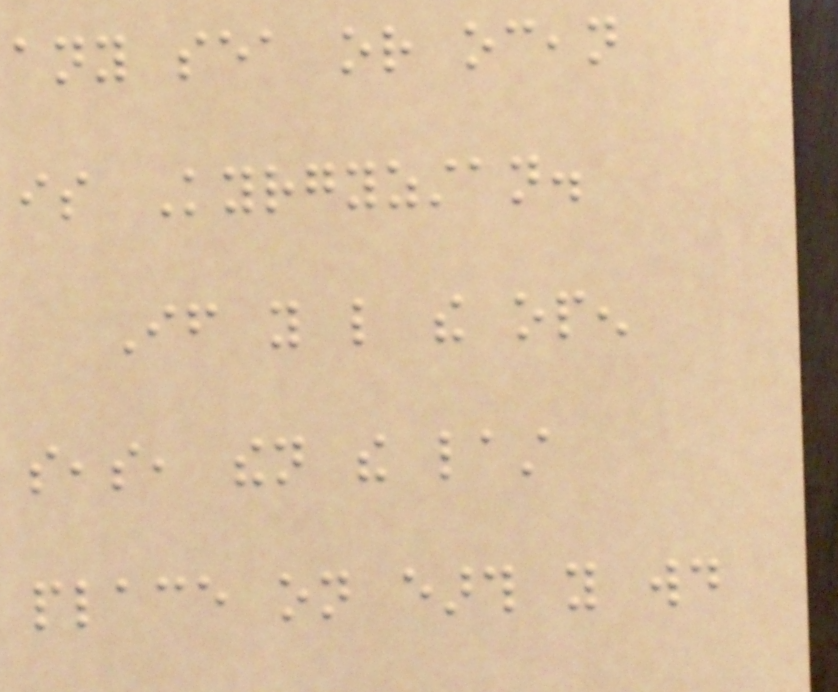any sea or ocean
is Kyrgyzstan.
If you like the open
seas, then the last
place on earth you would
